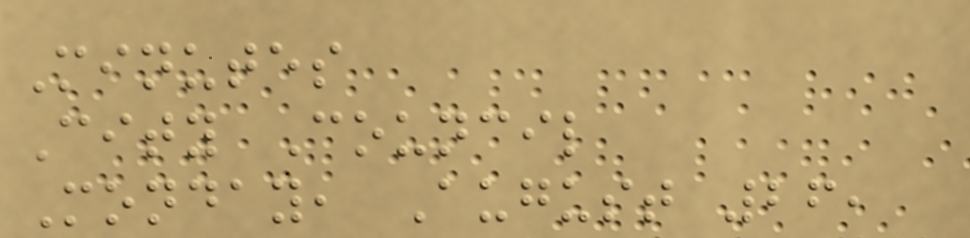Minutes
City Council
Monday, August 26,
